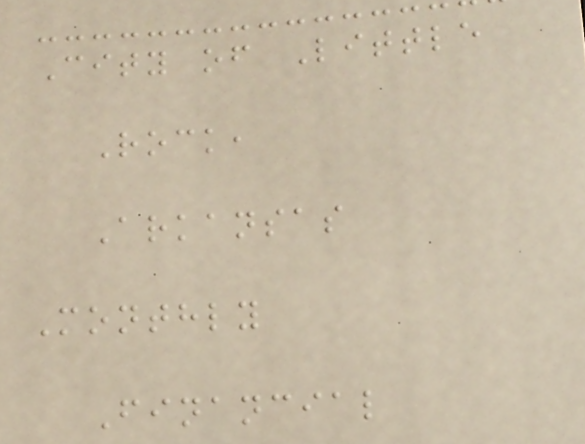City of Little
Rock,
Arkansas
Monthly
Financial
